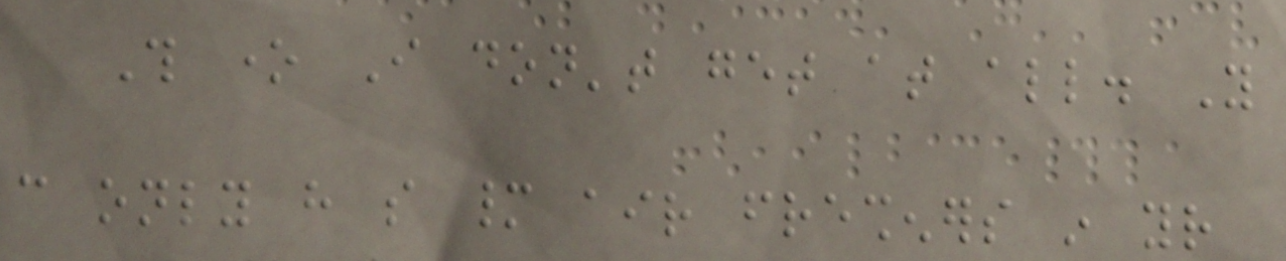This one I don't get at all. You
can only have so many air fresheners in your
